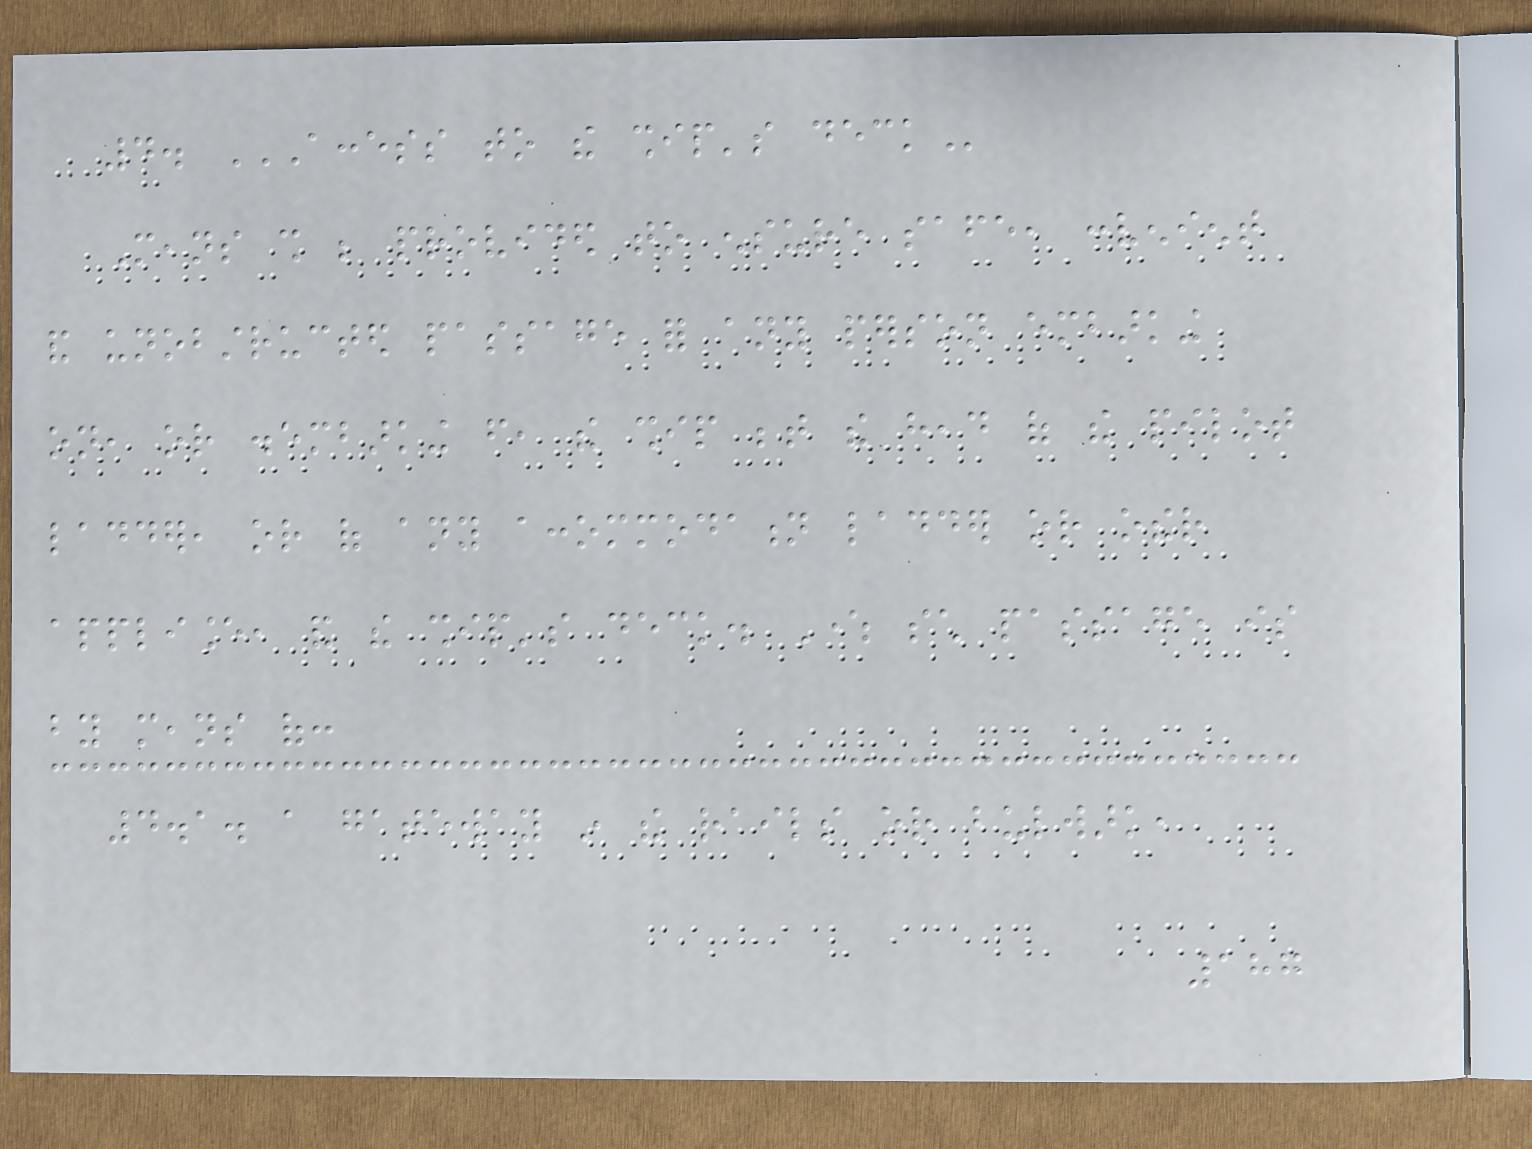4. ACCESS TO THE SHIP'S DECK
Means shall be provided to ensure safe, convenient
and unobstructed passage for any person embarking
on, or disembarking from, the ship between the head of the pilot
ladder, or of any accommodation ladder or other
appliance, and the ship's deck. Where such passage is
by means of:
4.1. a gateway in the rails or bulwark,
187
